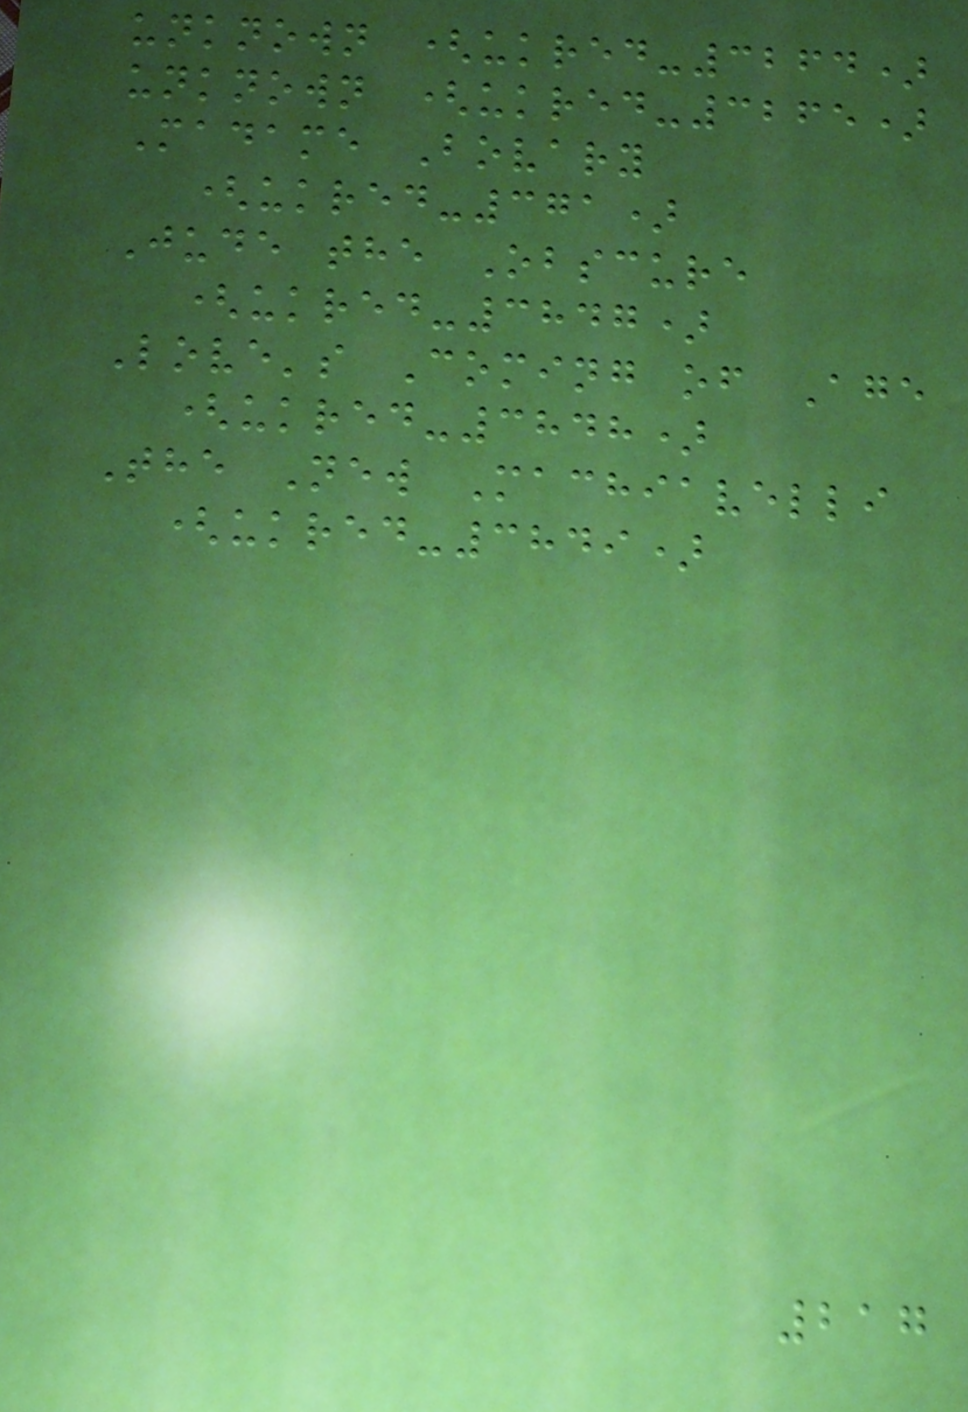unknown (ukred-3264)
unknown (ukred-3265)
Madame Bovary
(ukred-371)
Jude the Obscure
(ukred-3847)
Love's Coming of Age
(ukred-3848)
The New Machiavelli
(ukred-3849)
217
